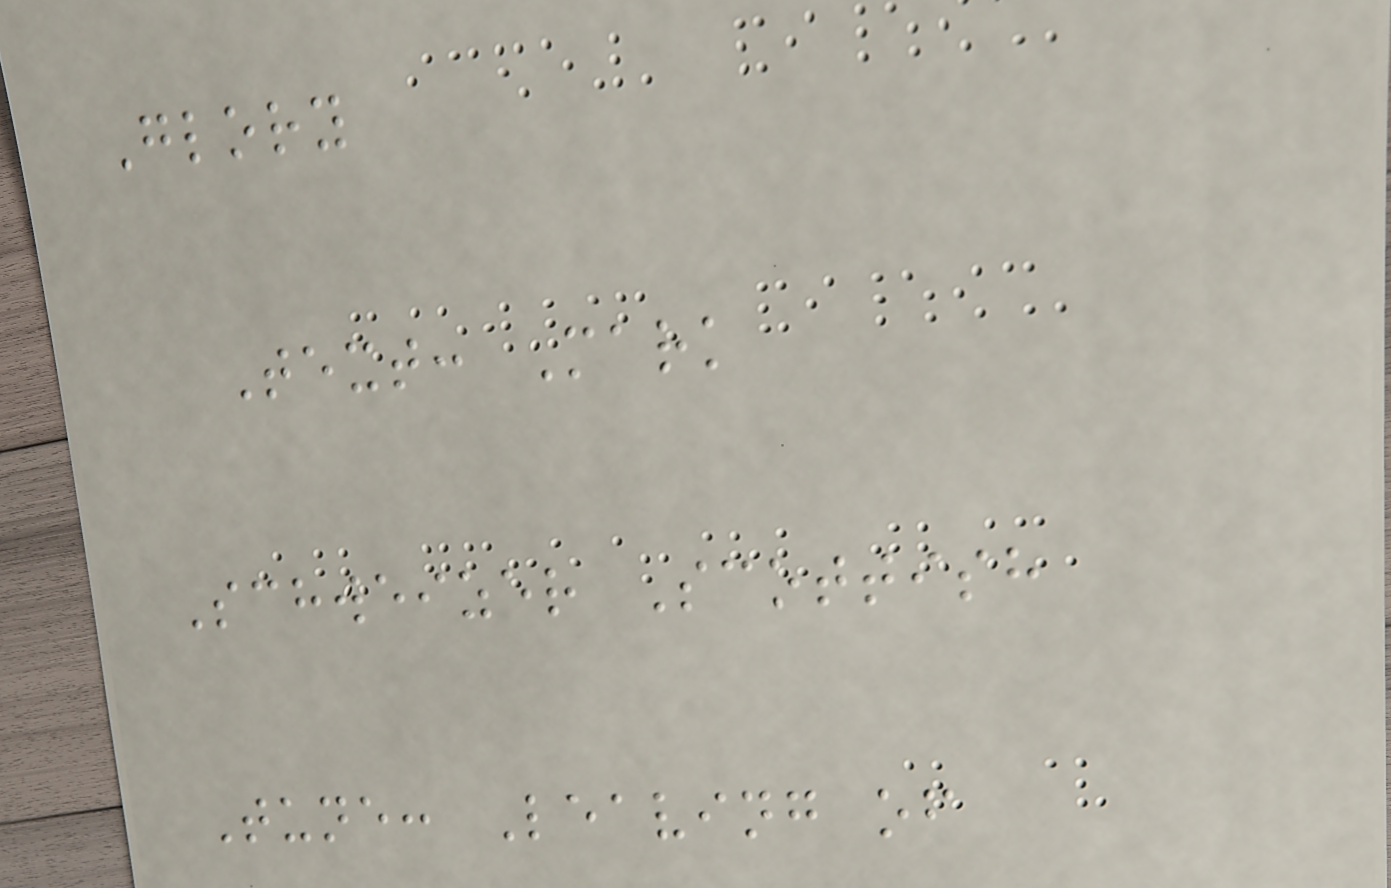Glory
Text: Mark
Schweizer Scottish
Tune: Leaving of
